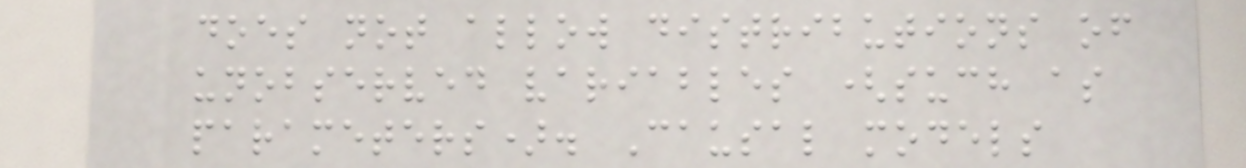does not allow distributions of
unobserved variables (such as
parameters). Causal models
